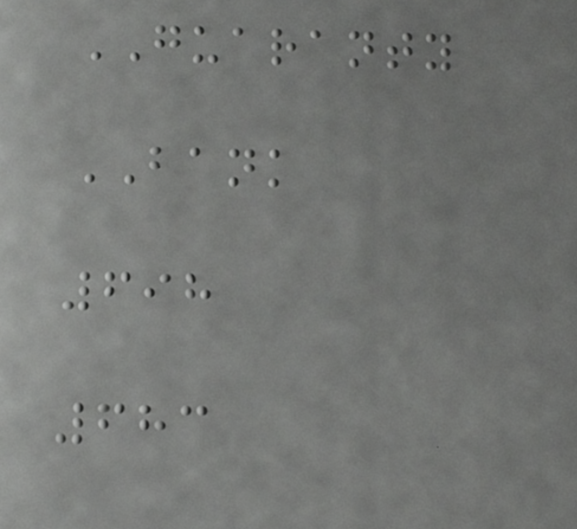GUARANTY
BANK
698
683
